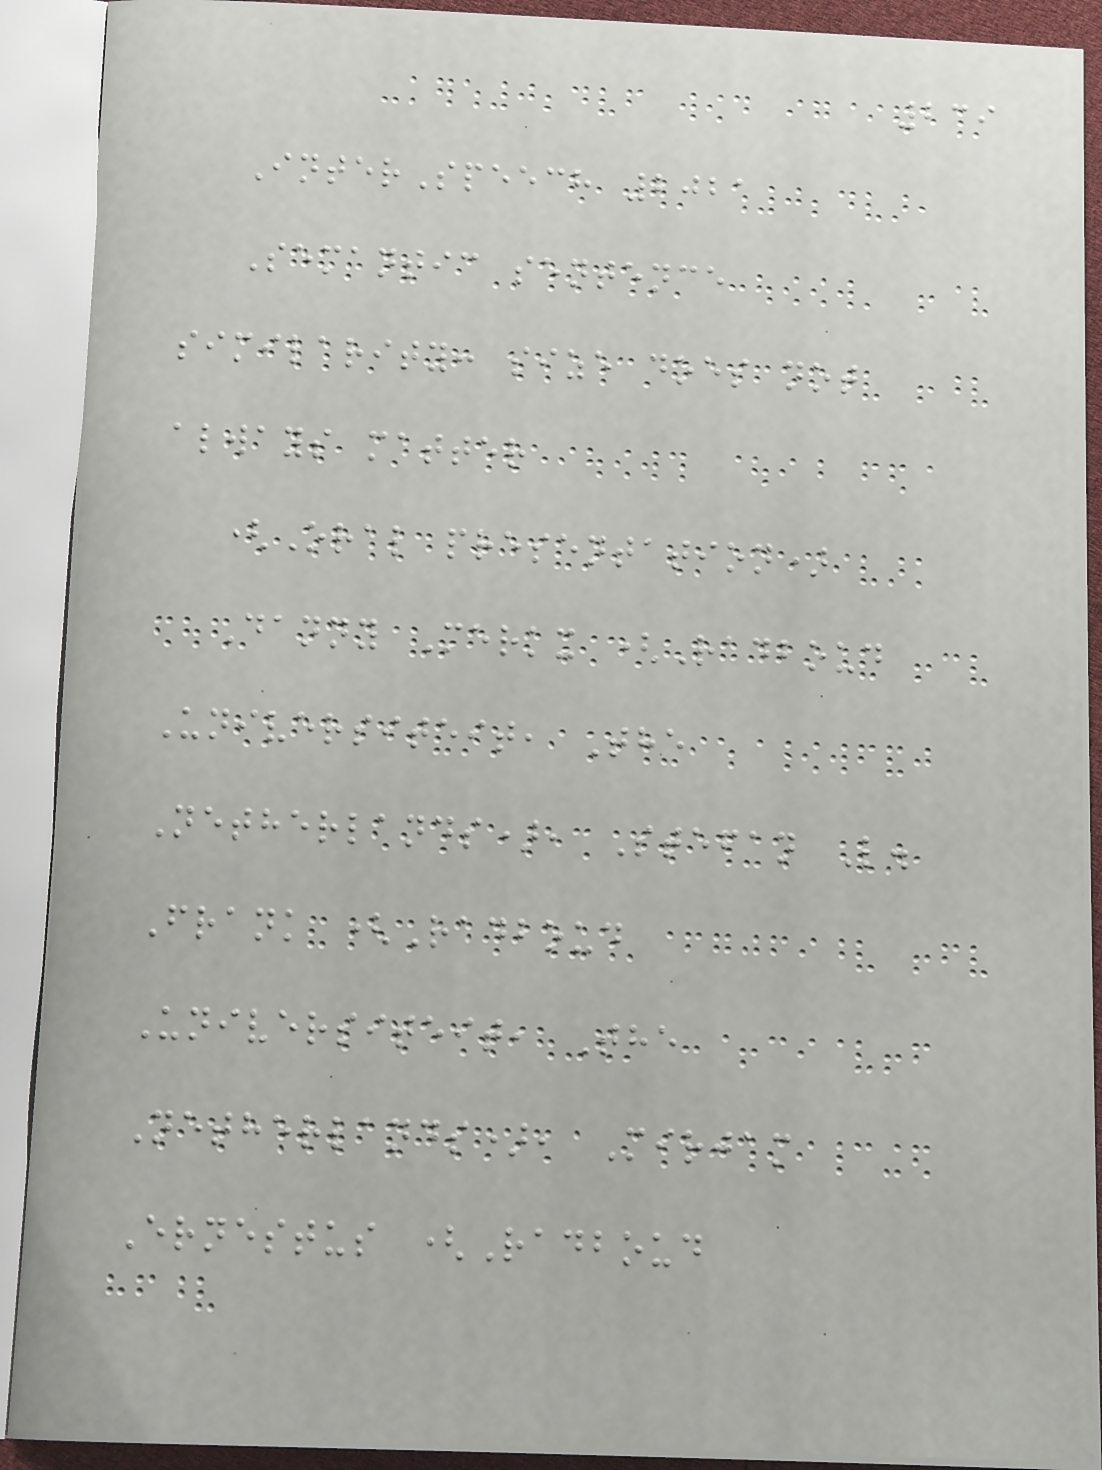239
InterSpeech 2021
Semantic sentence
similarity: size does not
always matter
(Oral presentation)
Danny Merkx (Radboud
Universiteit, The
Netherlands), Stefan L.
Frank (Radboud
Universiteit, The
Netherlands), Mirjam
Ernestus (Radboud
